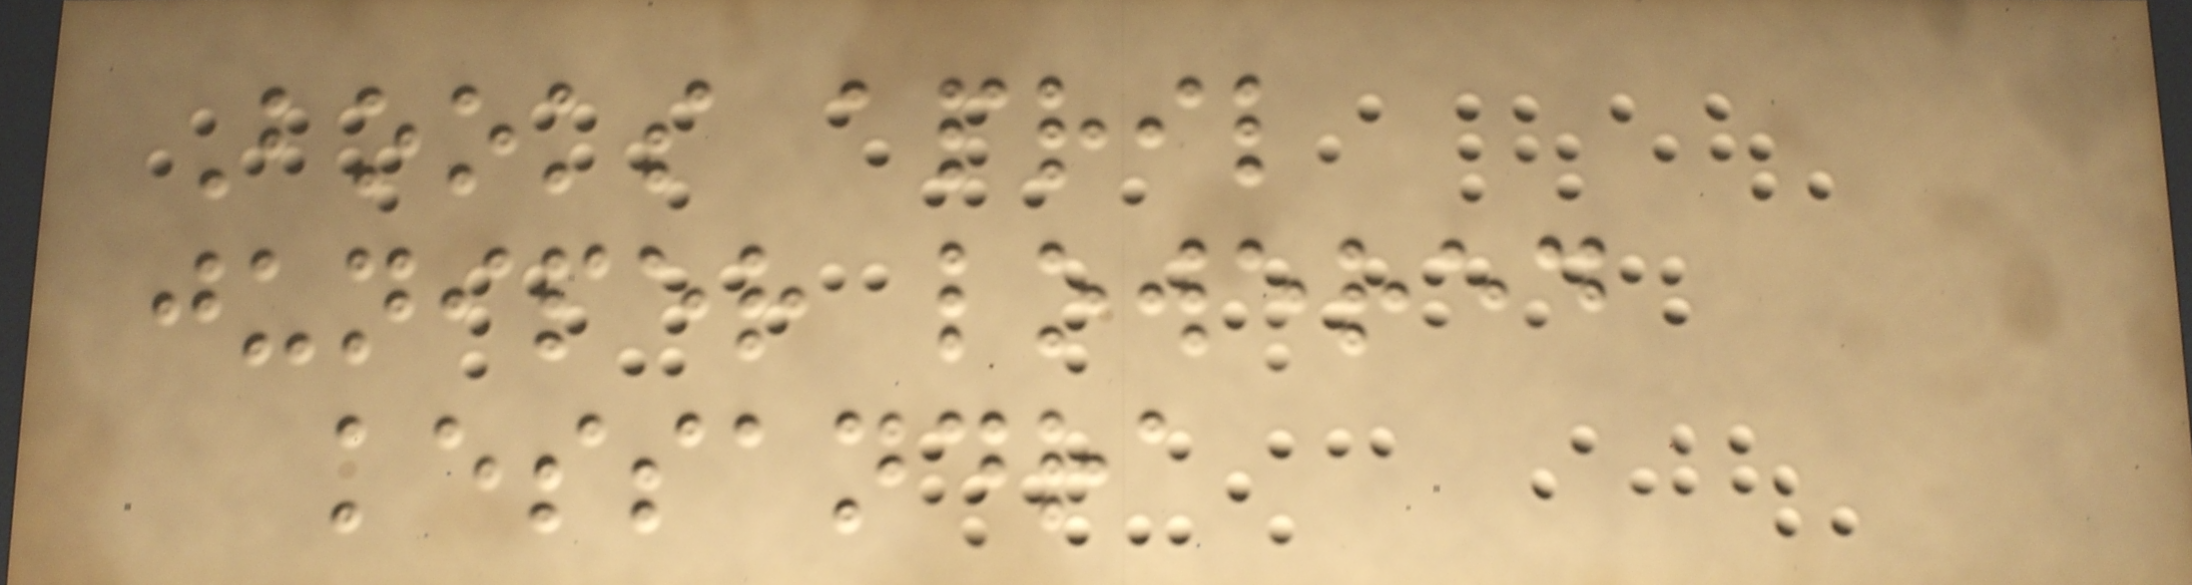Books april
juniper lowered
kessandra
